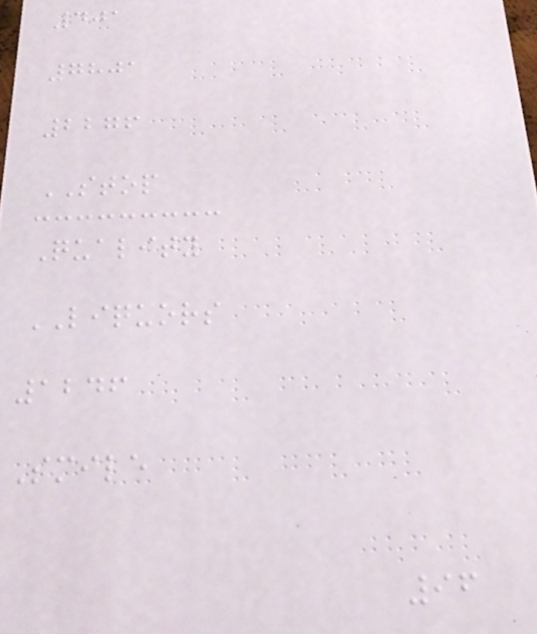401
7801
2276
STOP
Quality
LIQUORS
1246
Smile
96
